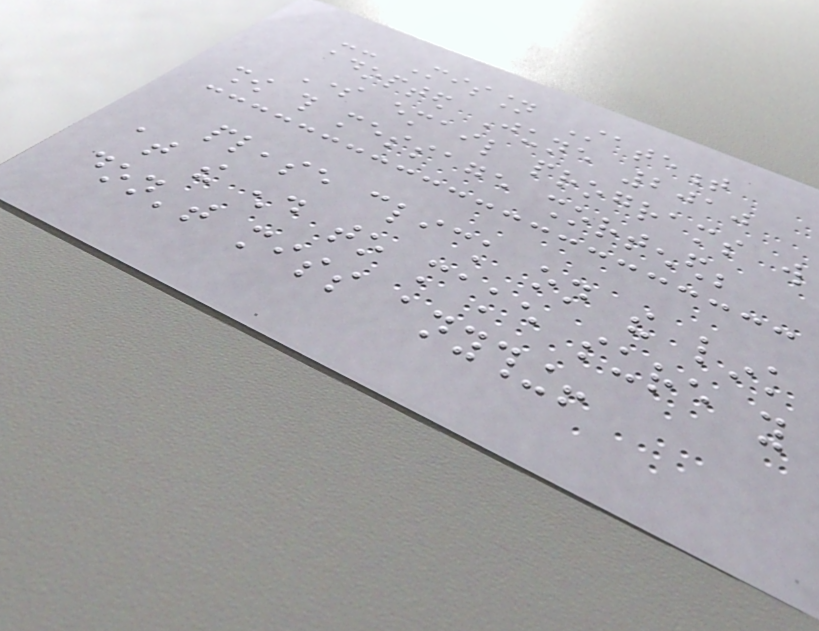-- Mission Statement
adopted June 2010
Some email programs will
show this message shortened;
please click on the link
at the end to make sure you
don't miss anything!
